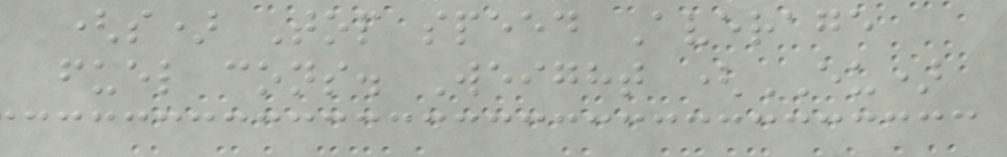(s) Top speed Average
fuel cons. Weight (EU)
